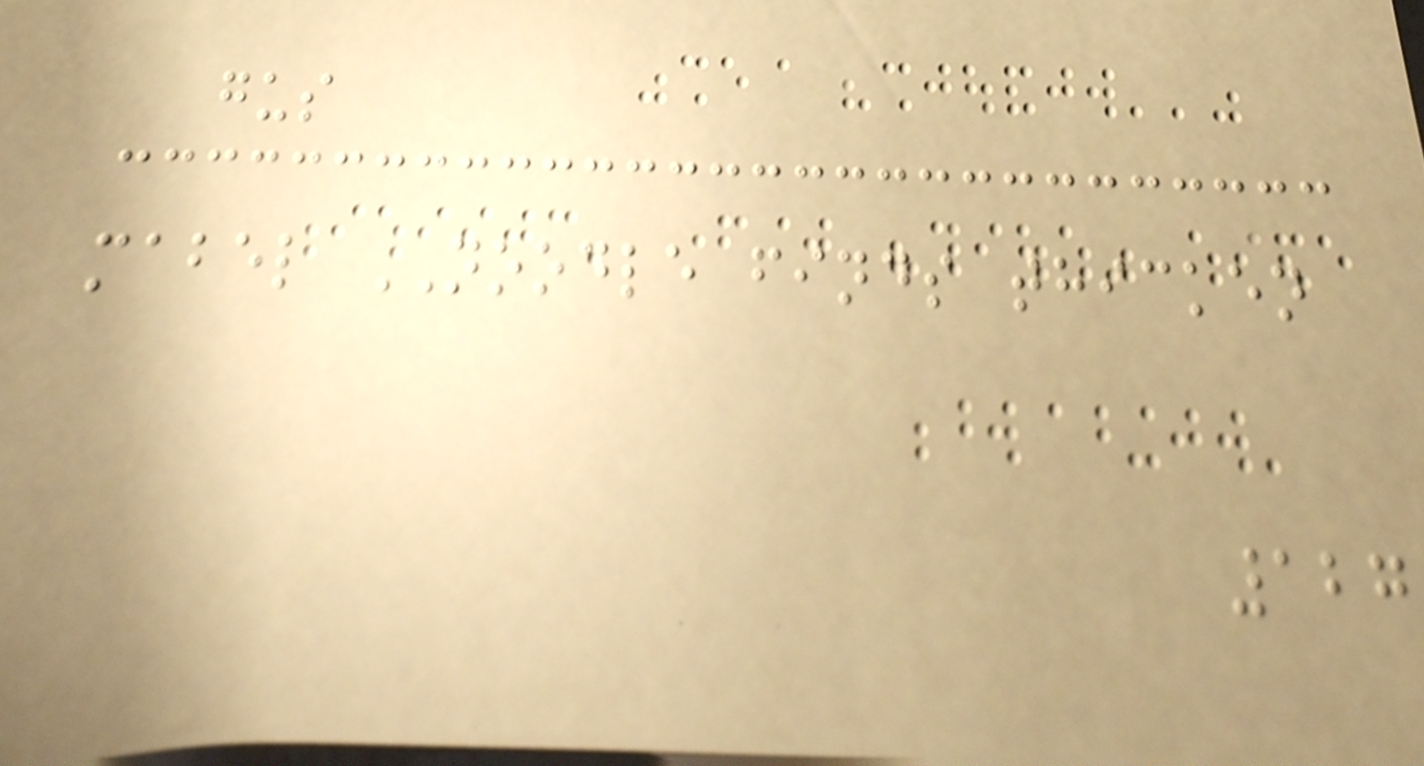gus
mabel NOODLE finds thicken
127
